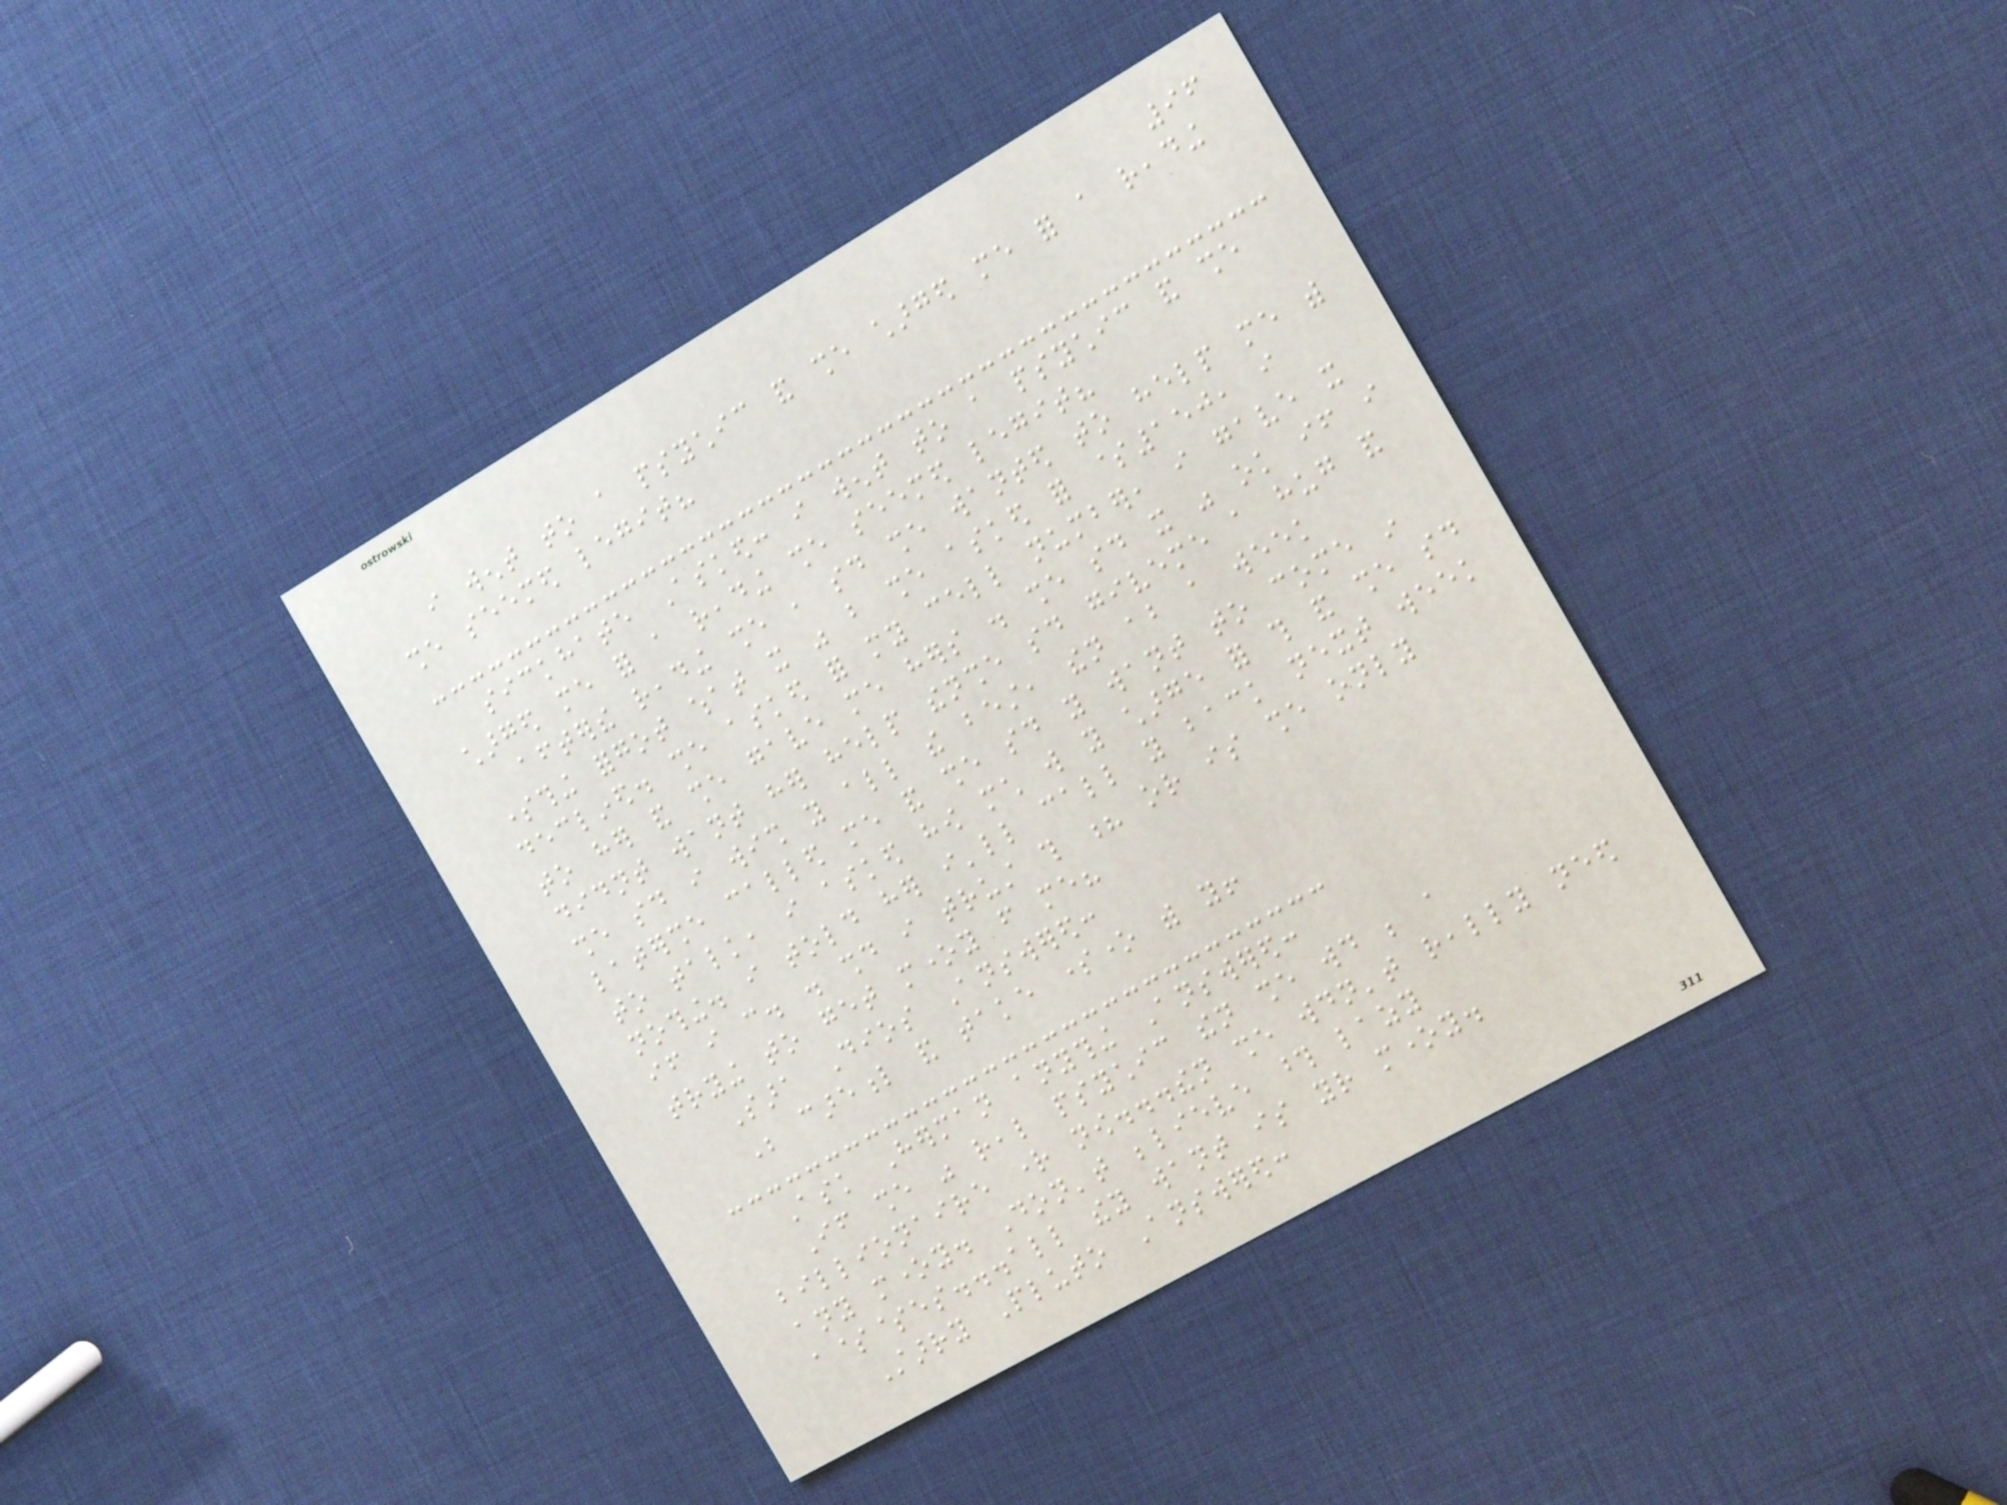96
i went to a psychic and she charged me for a reading
she seemed legit?
sickhate Asked: i went to a psychic and she
charged me for a reading she seemed legit?
afterthe reading she , said she wanted to help me with
something forgot what it was but she asked for $150, i
declined. she asked for my cell number, i gave it
to her and she gave me hers . she said it was ok if i
didnt want her help thenshe said giveme a hug and
she said i wish you all the best, then about a week
latershe called me and she said you want to come in
to talk, i asked how much will you charge for this and she said
nothing. i told her i'll call you back next week
if i can. . should i trust this ? or is she only
trying to get money from me?
Sara Dios Answered:
Be careful and take someone with you!
Ask Herman anything Answered:
If she was real psychic then she would be a
billionaire right now...then she wouldn't really need
any money. Don't believe those lazy
a$$es...all they want is your money.
Starry Pluto Answered:
